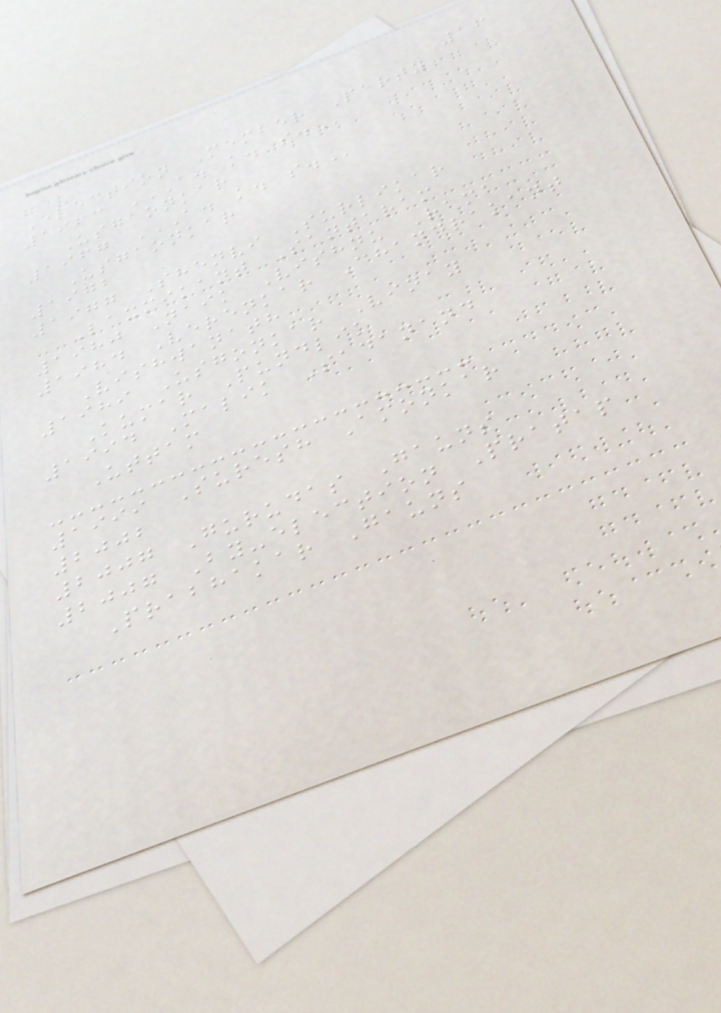16
Election Member Party
1963 A. K. S.
Usgaonkar
1967 A. K. S.
Usgaonkar
1972
1977 Shenvi Surlikar
Laxmikant Santaram
1980 Naik Vishnu Rama
1984 Verenkar Chandrakant
Vishwanath
1989 Usgonkar Vinay
Kumar Pundlik
1994 Malik Sadanand
Uttam
1999 Suresh Amonkar
2002
2007 Gurudas Gauns
2007 By-election Pratap
Prabhakar Gauns
